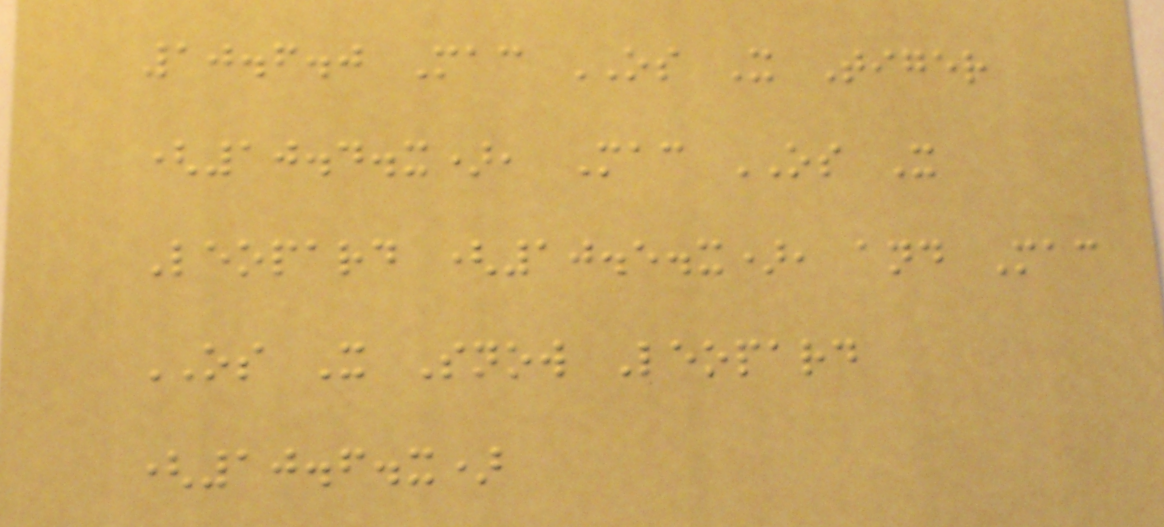10.6.0 Mac OS X Tiger
(10.4.x), Mac OS X
Leopard (10.5.x), and Mac
OS X Snow Leopard
(10.6.x)
